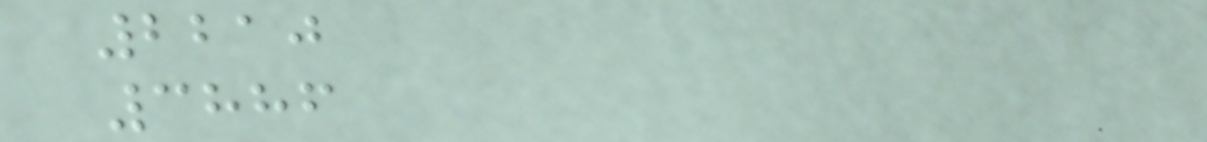2210
3886
